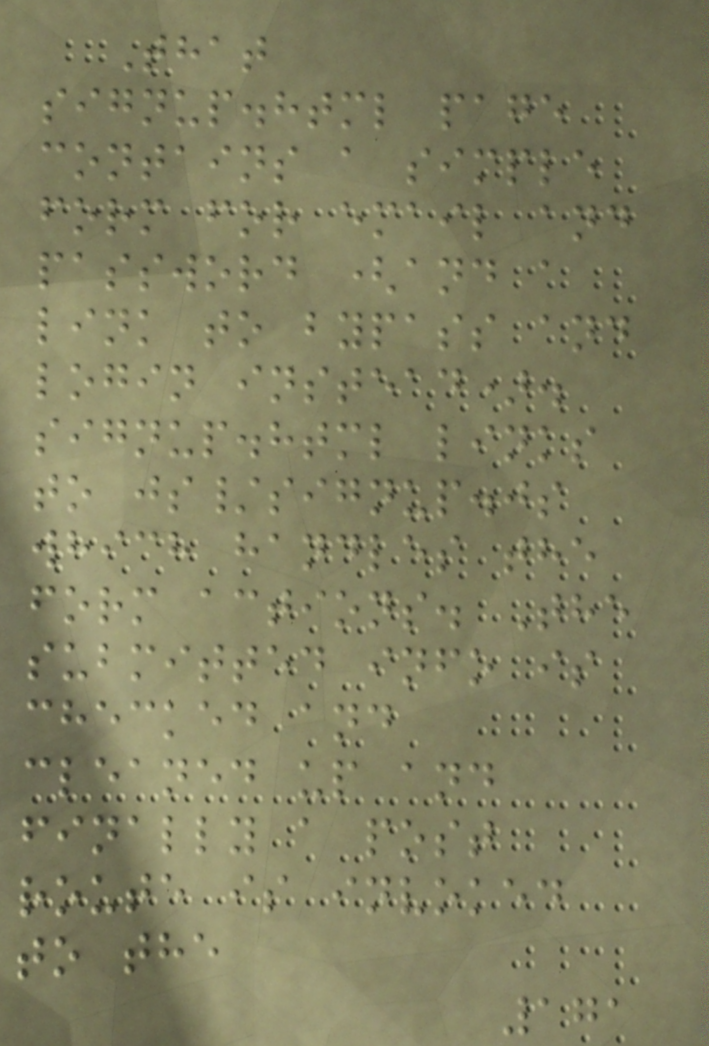That
signup.html page
contains a simple
form for email and
password (and a
link to bypass and
login instead).
signup.html links
to js/signup.js
which handles the
form actions. The
submitted info is
checked and
cleaned up and
finally a post
route is invoked
to the
171
